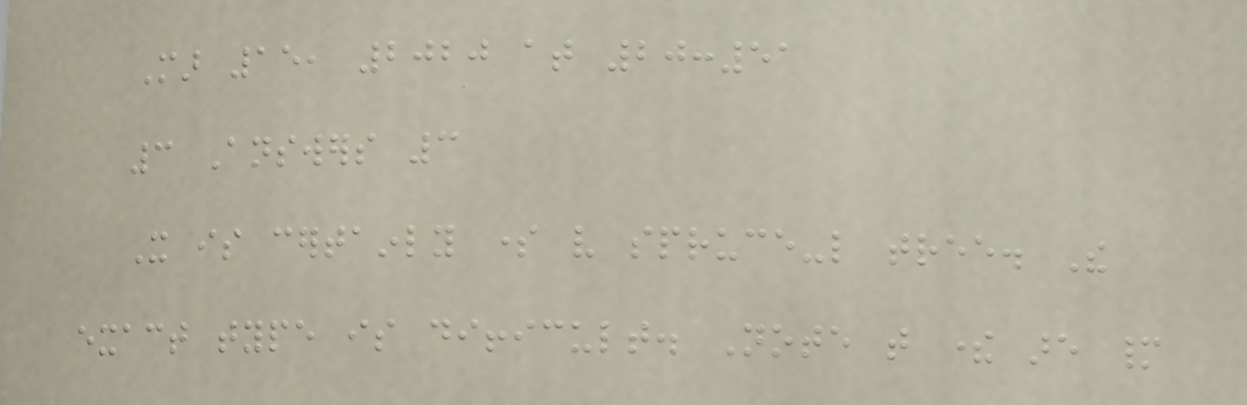Mar 15, 2020 at 20:51
3 Answers 3
It is certainly some very spruce-like tree. The
exact type is difficult. Note that there are many
